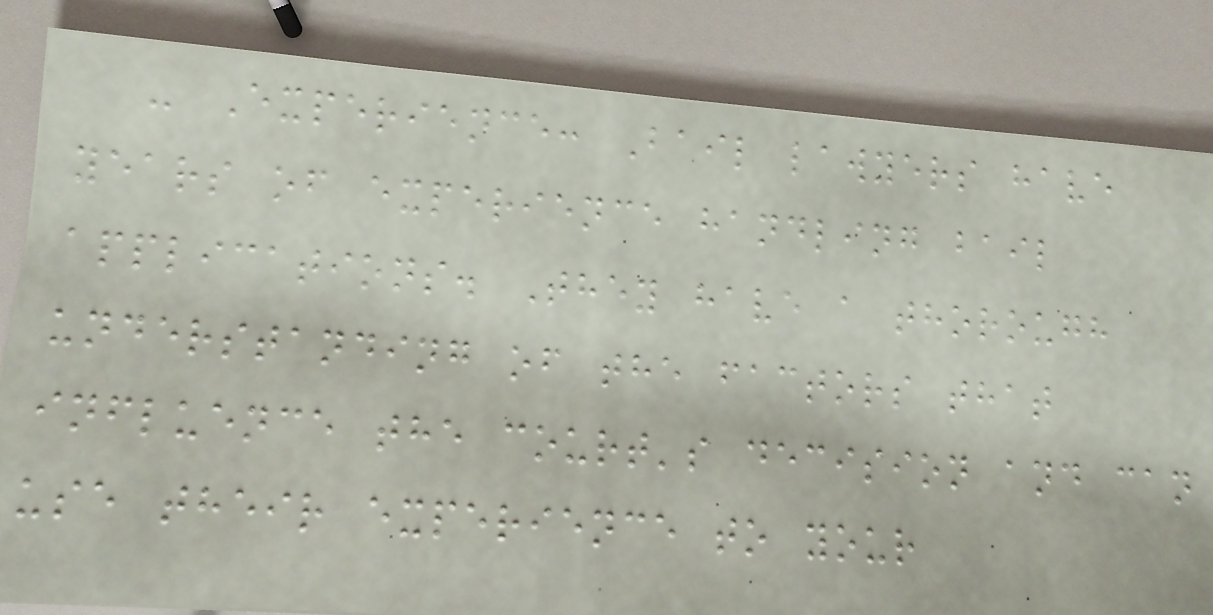- Experience: Bail lawyers have
years of experience handling bail
applications. They have a thorough
understanding of the factors that
influence the court's decision and can
use their experience to your
